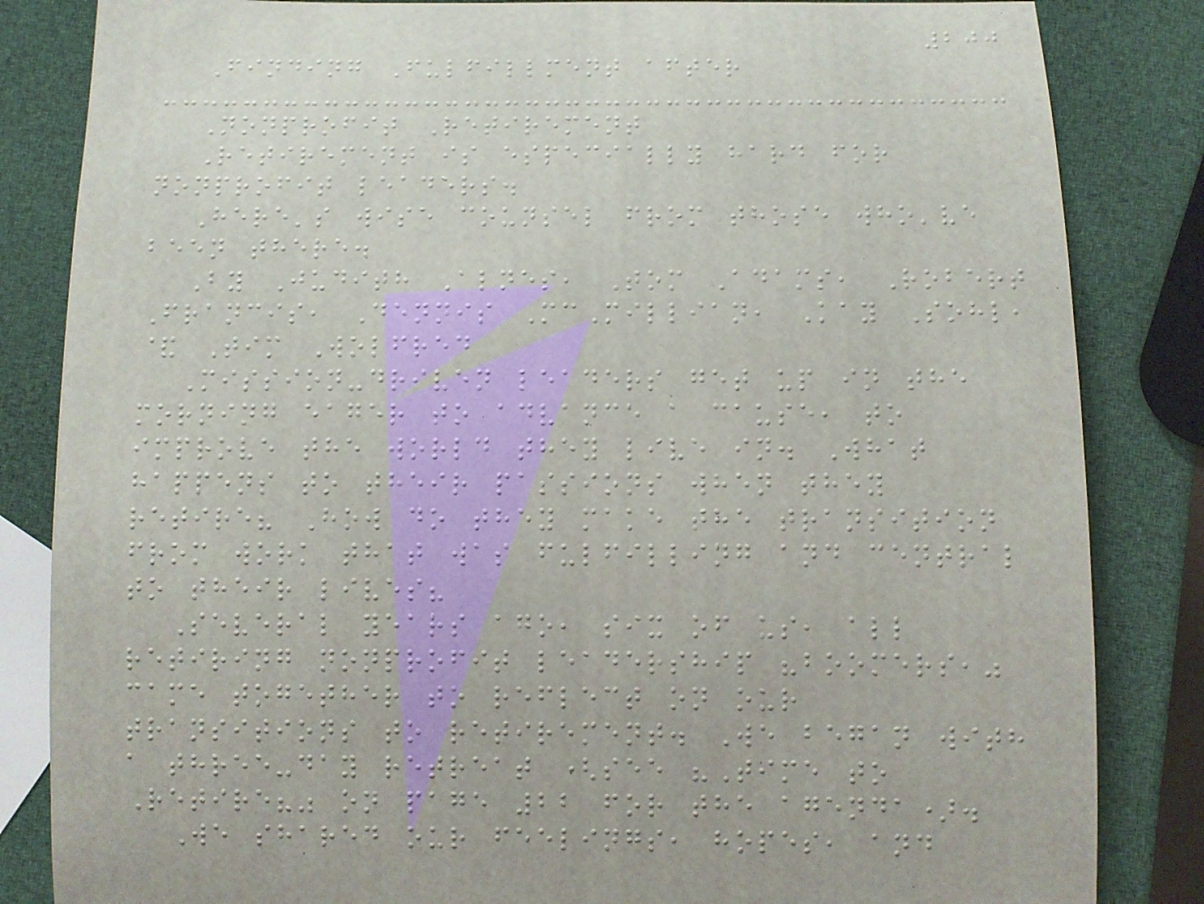200
Finding Fulfillment after
Nonprofit Retirement
Retirement is especially hard for
nonprofit leaders.
Here's wise counsel from those who've
been there.
By Judith Alnes, Tom Adams, Robert
Francis, Dennis McMillian, Kay Sohl,
& Tim Wolfred
Mission-driven leaders get up in the
morning eager to advance a cause, to
improve the world they live in. What
happens to their passions when they
retire? How do they make the transition
from work that was fulfilling and central
to their lives?
Several years ago, six of us, all
retiring nonprofit leadership "boomers,"
came together to reflect on our
transitions to retirement. We began with
a three-day retreat (see "Time to
Retire?" on page 22 for the agenda).
We shared our feelings, hopes, and
